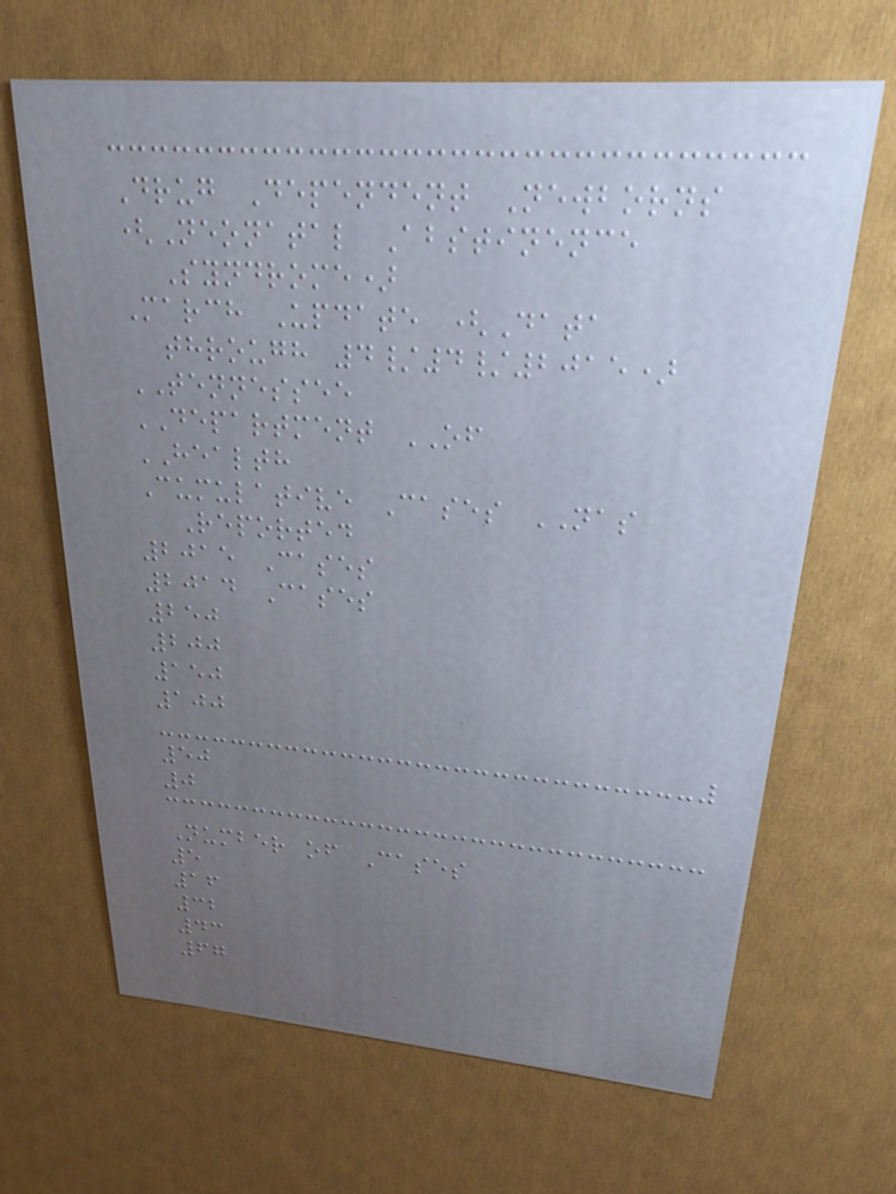Drug Dependent Newborns
(Neonatal Abstinence
Syndrome)
March Update (Data
through 4/4/2015)
TENNESSEE
DEPARTMENT OF
HEALTH
Cumulative Cases NAS
Reported
2015 Cases
2014 Cases
250
200
150
100
50
0
Number of Cases
5
16
32
43
67
